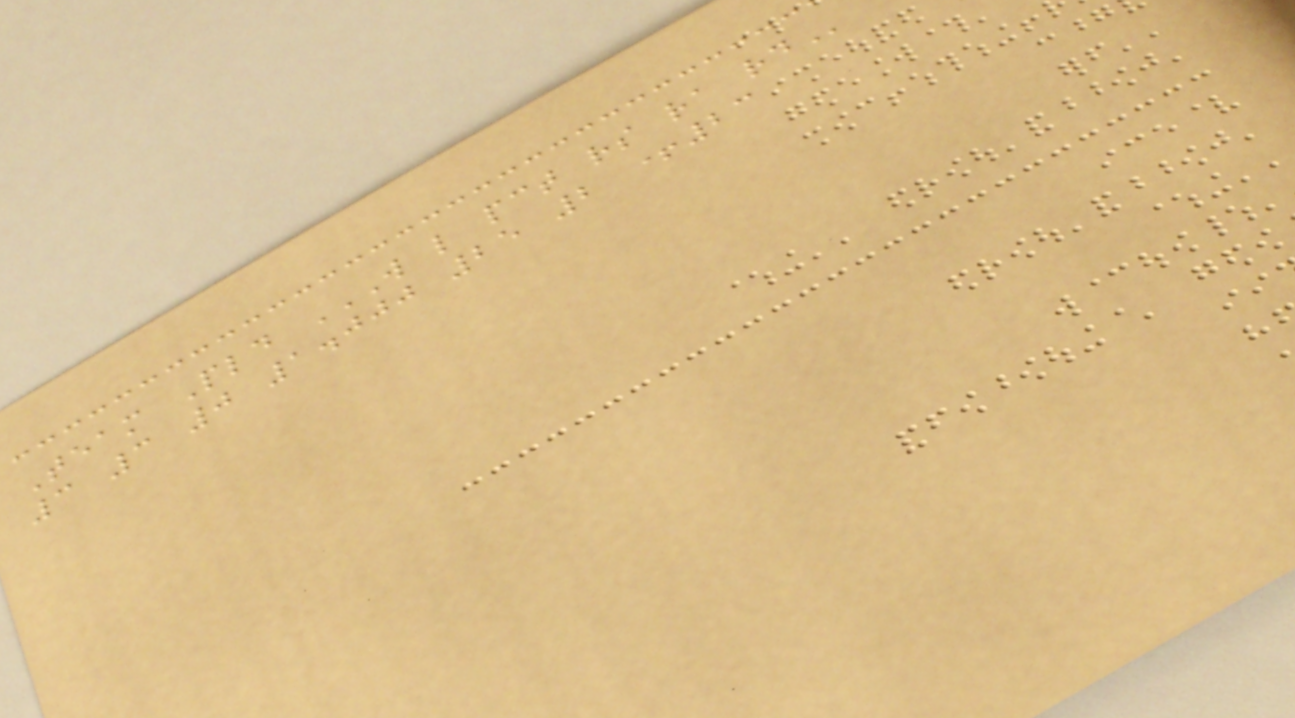Team Pld W L PCT RS RA RD
3 3 0 1.000 25 2 +23
